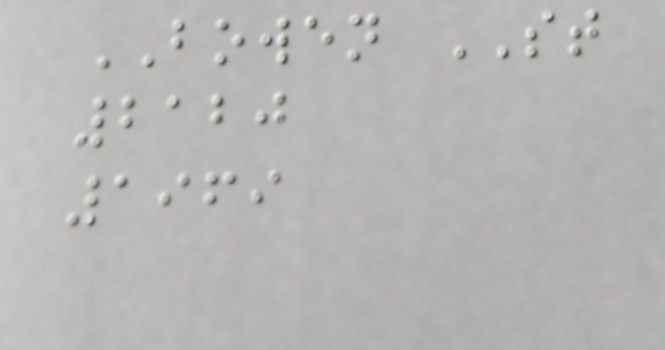BOWEN ST
2120
1969
